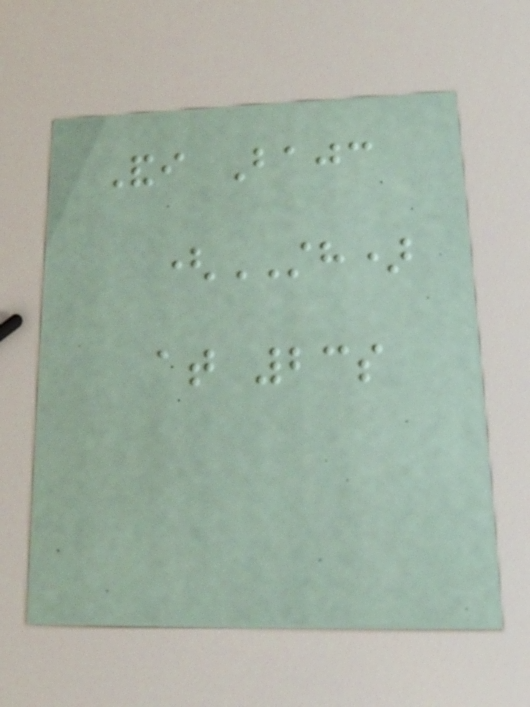Andi Bajc
(STH)
at 23s
